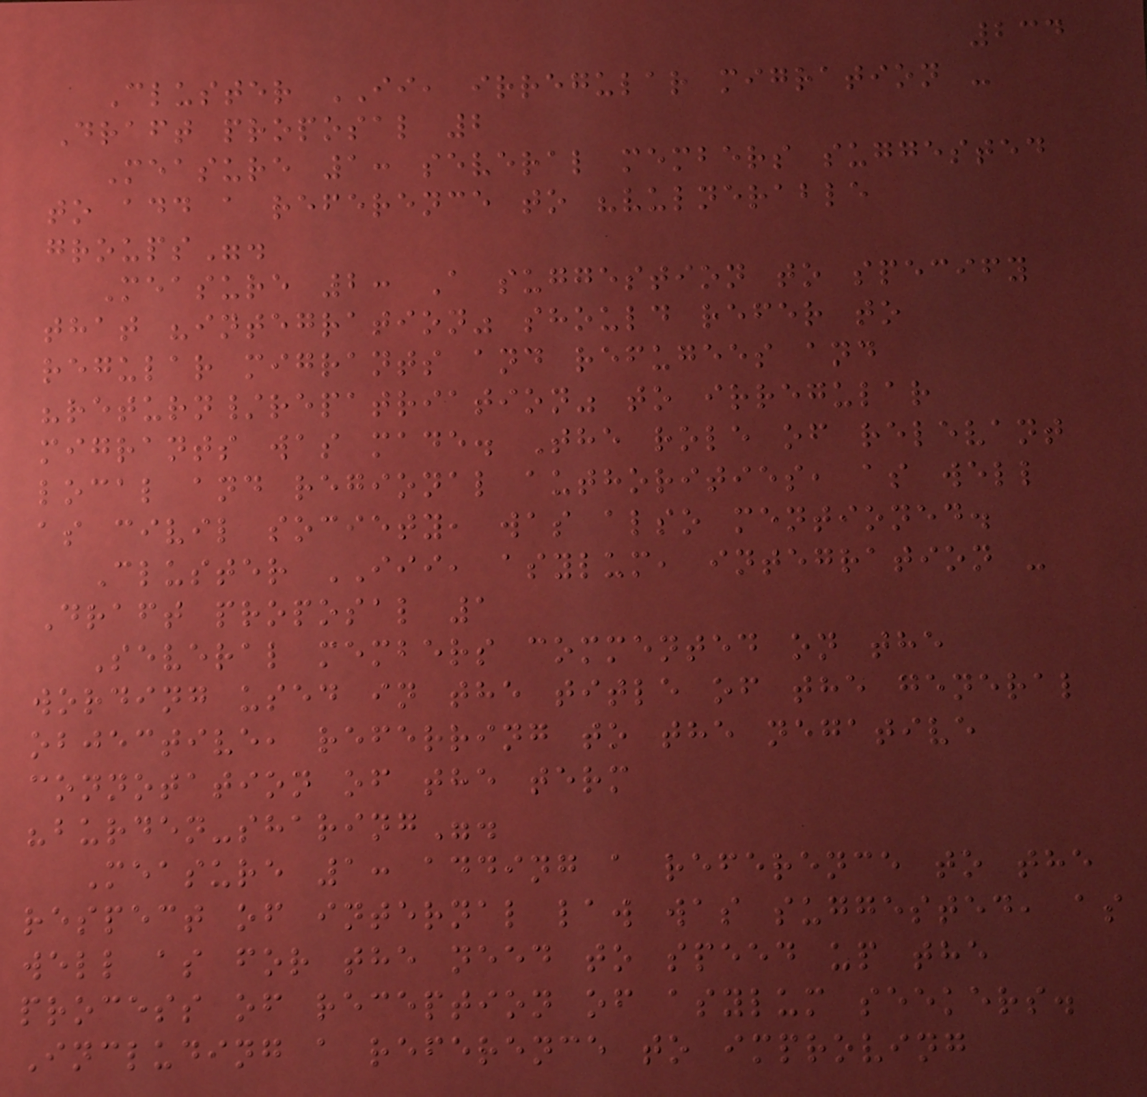234
Cluster II, irregular migration -
Draft proposal 2
Measure 1: several members suggested
to add a reference to "vulnerable
groups".
Measure 2: A suggestion to specify
that "integration" should refer to
regular migrants and refugees and
"return/repatriation" to irregular
migrants was made. The role of relevant
local and regional authorities, as well
as civil society, was also mentioned.
Cluster III, asylum, integration -
Draft proposal 1
Several members commented on the
wording used in the title of the general
objective, referring to the negative
connotation of the term
"burden-sharing".
Measure 1: adding a reference to the
respect of internal law was suggested, as
well as for the need to speed up the
process of reception of asylum seekers.
Including a reference to improving
